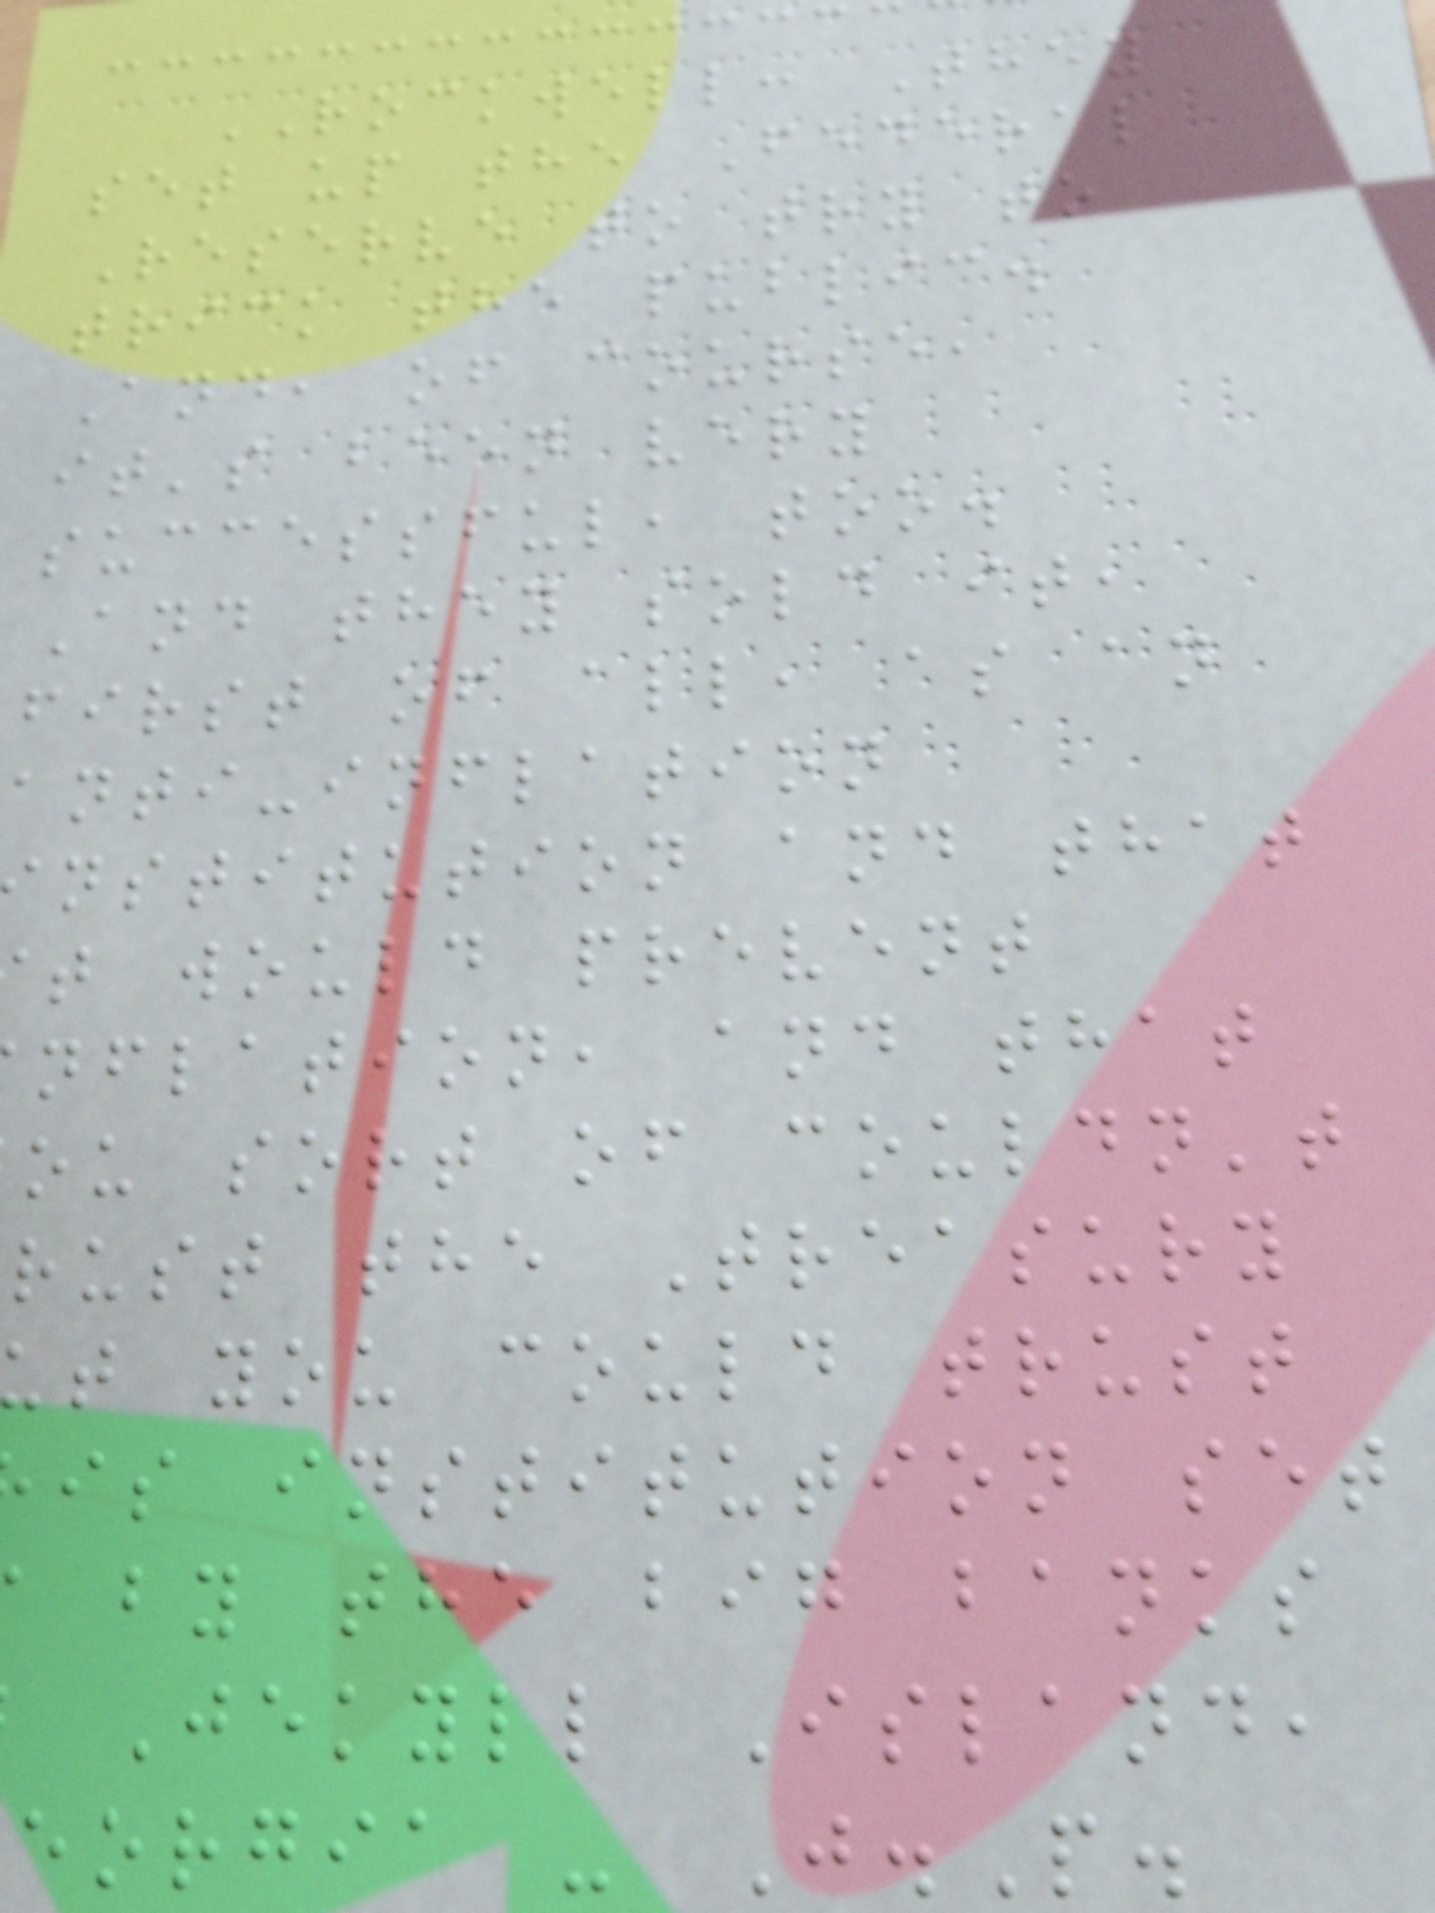ROCKWELL: They
set up the Federal
Reserve to try to
trick the public.
And, of course,
it's been very
successful, too.
And they sold it,
first of all, as an
anti-inflation
nstitution and that
t would prevent
nflation, and that
ou sort of couldn't
rust the Treasury
t you could trust
is institution set
by the big banks
Jekyll Island,
eorgia - J.P.
